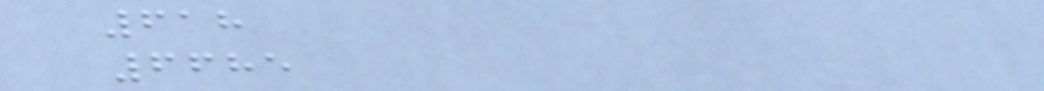618
6685
